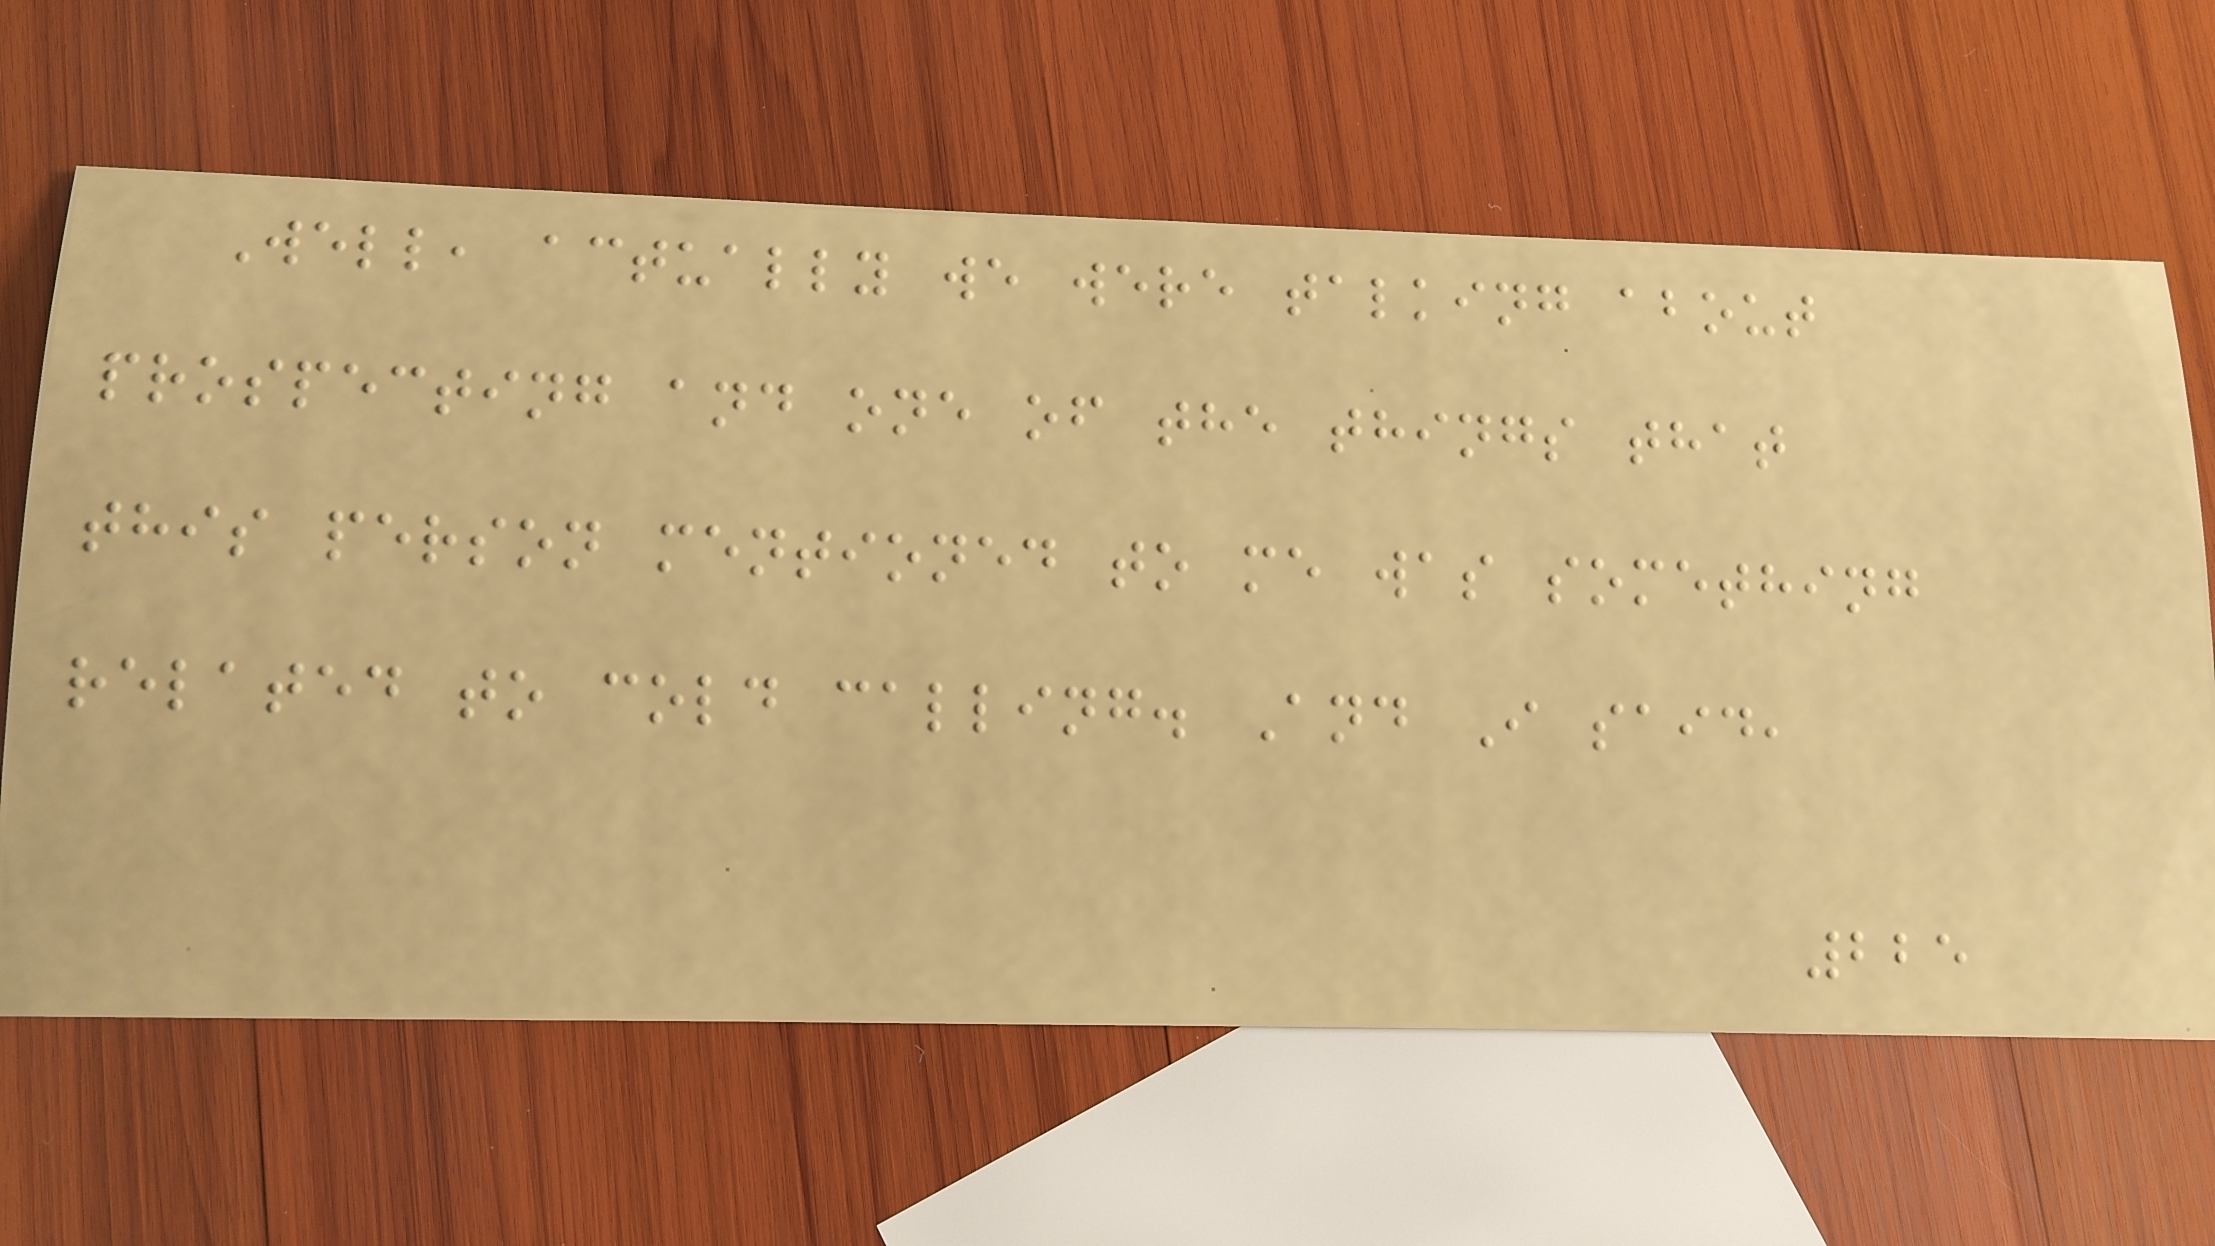Well, actually we were talking about
prospecting and one of the things that
this person mentioned to me was something
related to cold calling. And I said,
225
